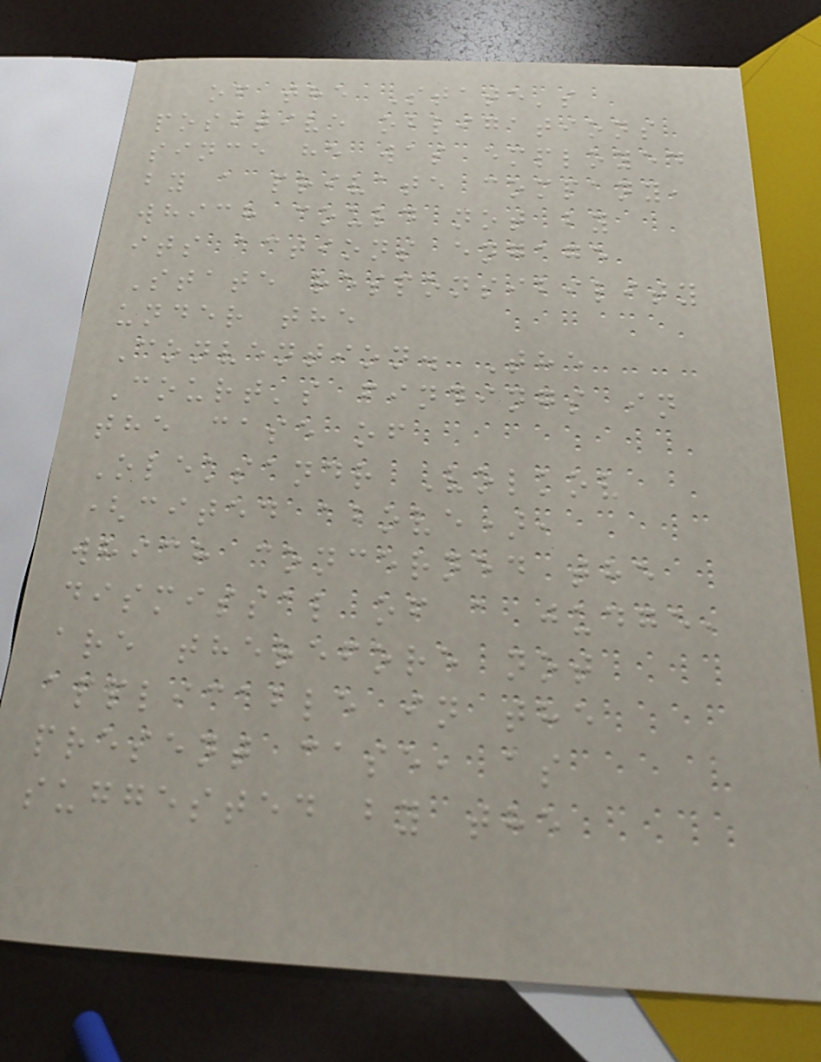of the State's
positive obligations
since he was employed
by a private company,
which could not by
its actions engage
State responsibility
under the
Convention. The
Court's findings in
the case of
Oleksandr Volkov
(cited above),
which concerned the
dismissal of a judge,
are therefore not
applicable in the
present case, as
suggested by the
